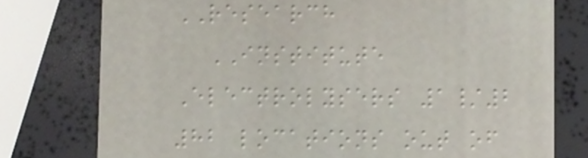RESEARCH
INSTITUTE
Electrolysers 1/2
82 locations out of
